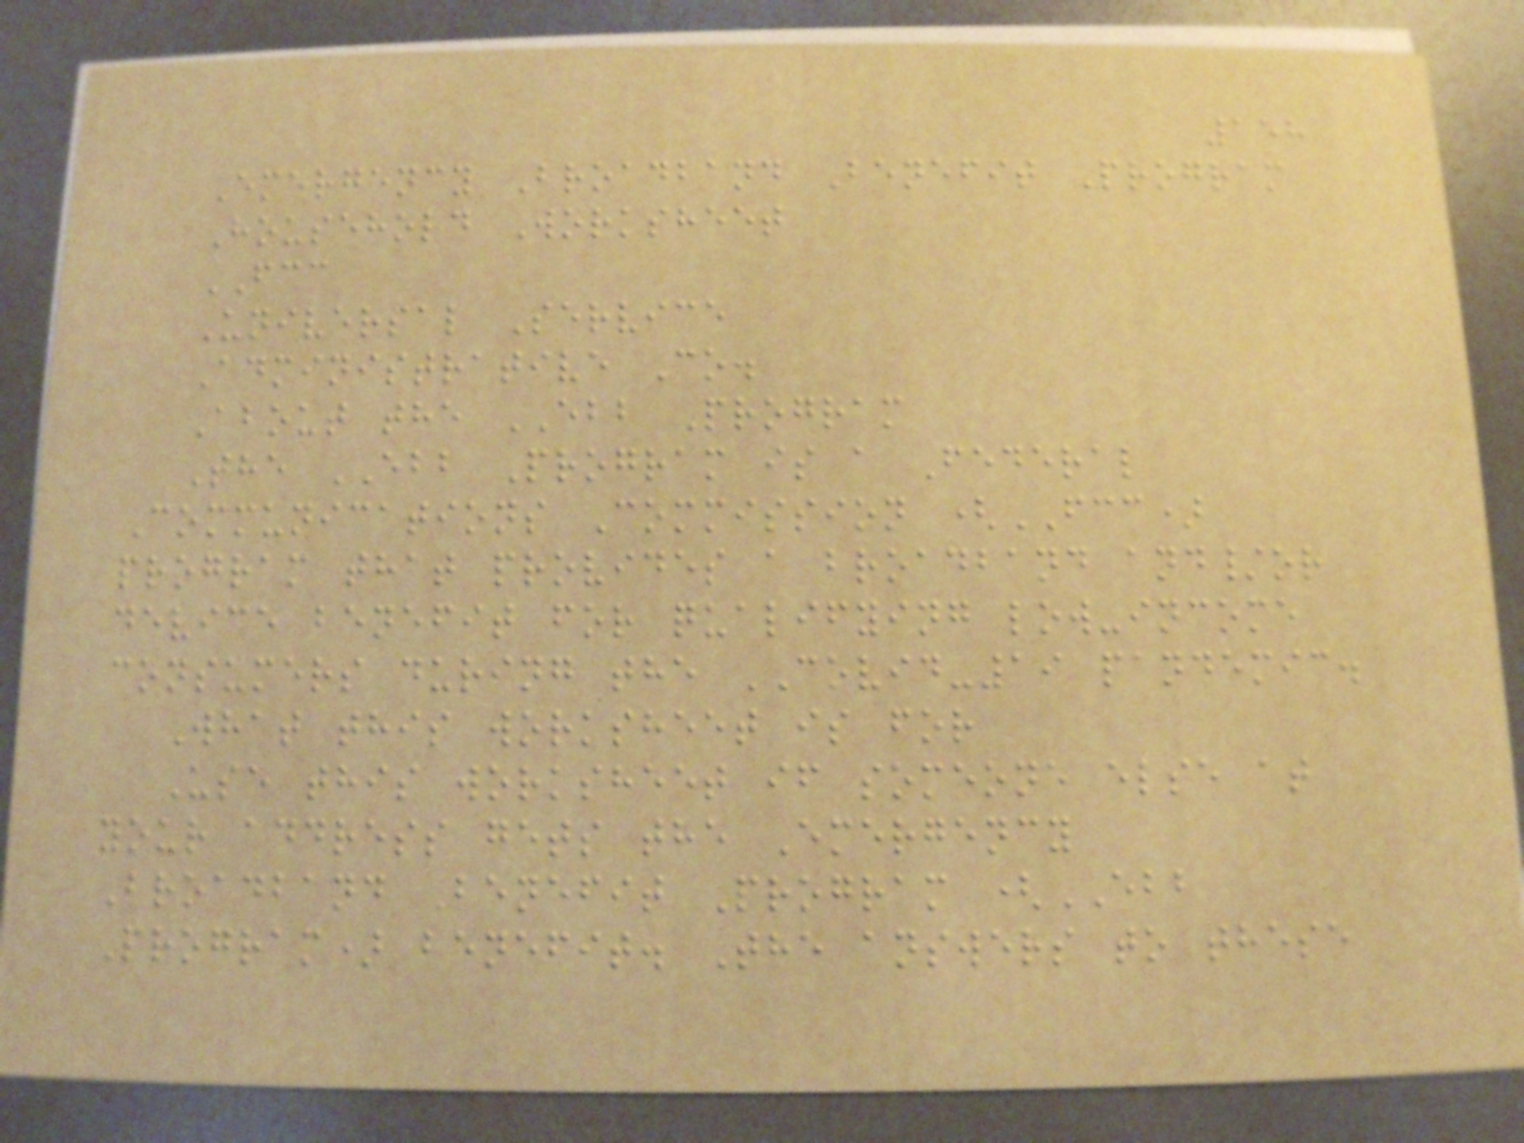158
Emergency Broadband Benefit Program
Household Worksheet
FCC
Universal Service
Administrative Co.
About the EBB Program
The EBB Program is a Federal
Communications Commission (FCC)
program that provides a broadband and/or
device benefit for qualifying low-income
consumers during the COVID-19 pandemic.
What this worksheet is for
Use this worksheet if someone else at
your address gets the Emergency
Broadband Benefit Program (EBB
Program) benefit. The answers to these
